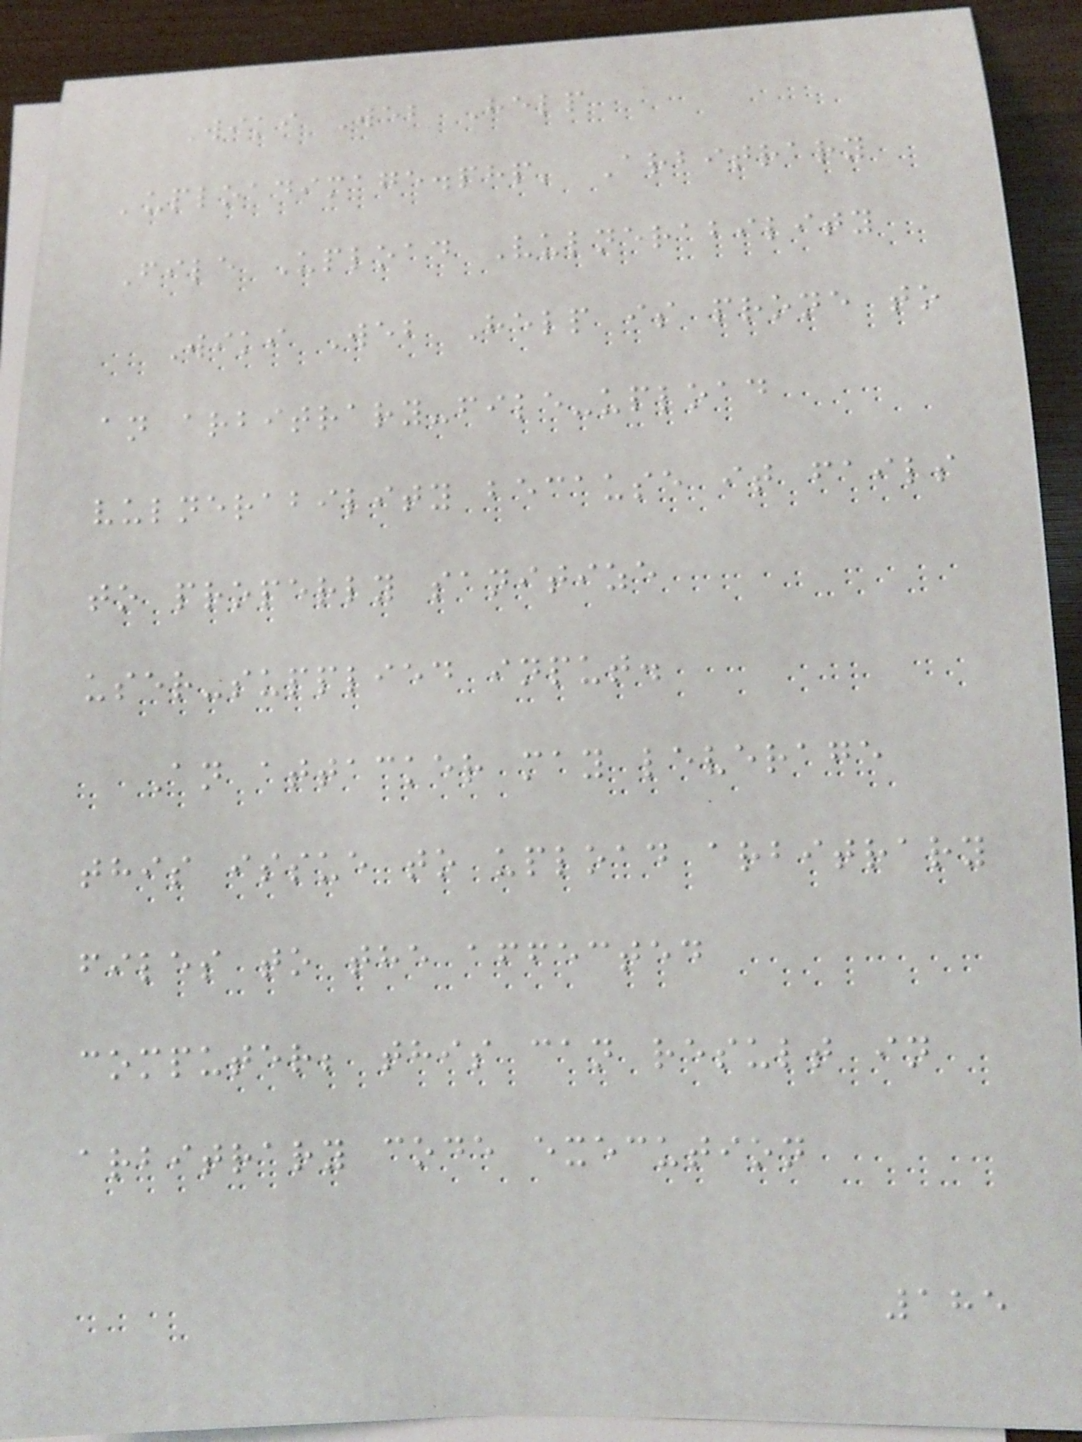Wiki Web Help
'uploadimage.php' Arbitrary
File Upload Vulnerability
Wiki Web Help is prone to
an arbitrary-file-upload
vulnerability because it fails
to properly sanitize
user-supplied input.
An attacker may leverage
this issue to upload arbitrary
files to the affected
computer; this can result in
arbitrary code execution
185
